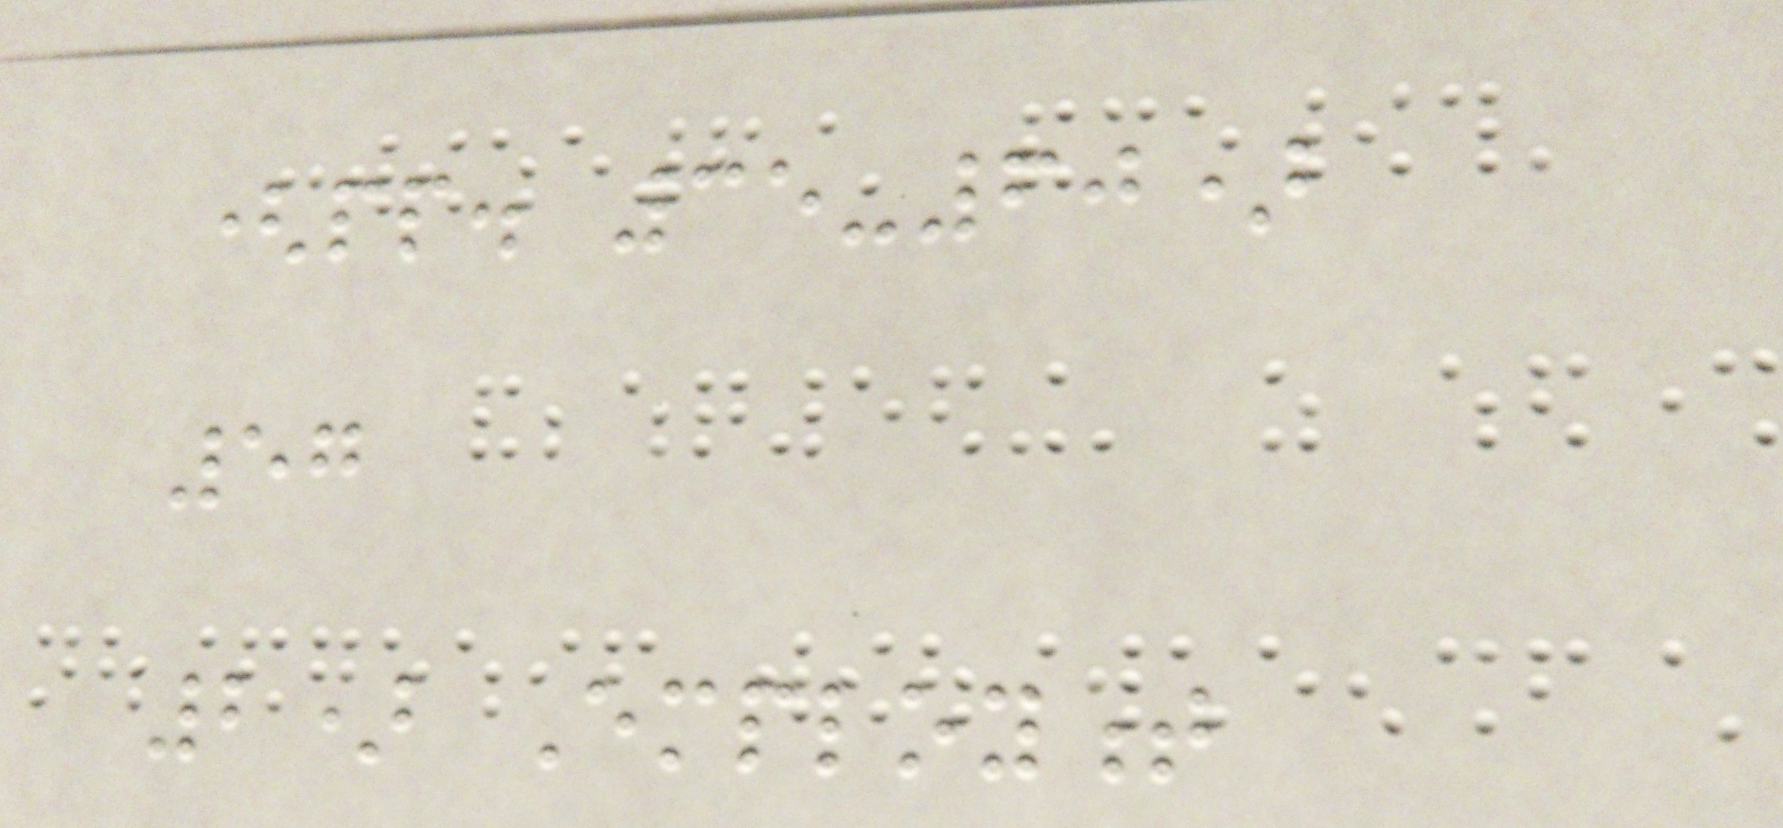(pp. 35-60)
57
2) Employment
